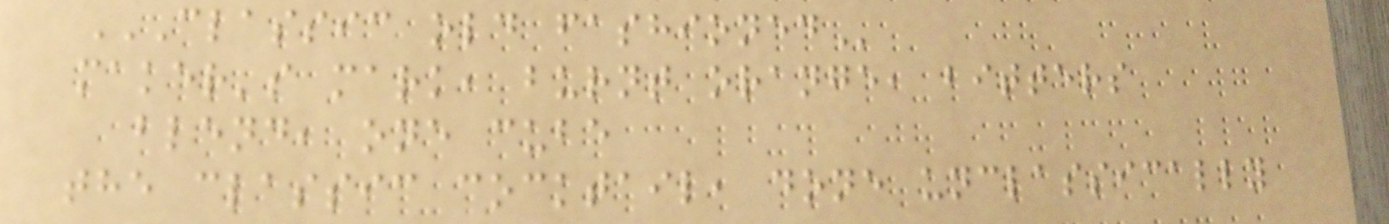CLASSIC OLD FASHIONED
maker's mark, burnt orange, bitters
blend, one cube
the classic cocktail, done unclassically
